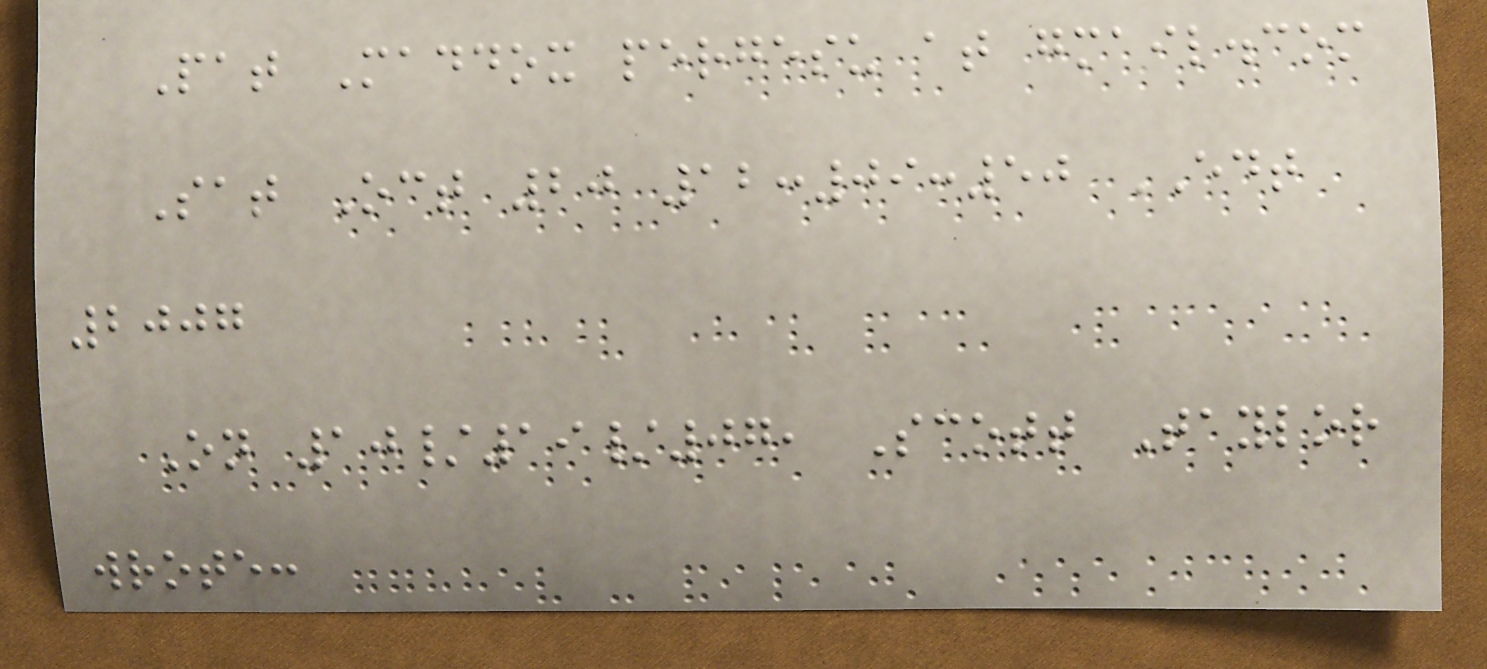Pat Maddox pergesu at gmail.com
Sat Oct 20 12:09:50 EDT
2007
On 10/19/07, Scott Taylor
wrote:
